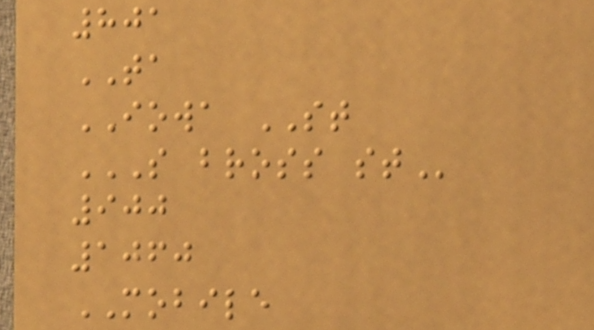801
TA
IOWA ST
S BROSS ST
900
1060
MOBILE
